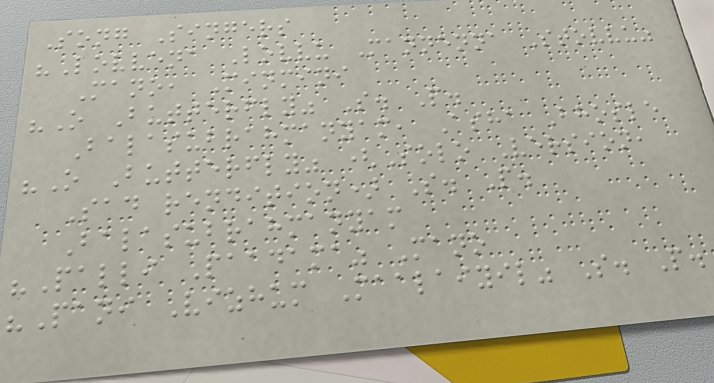Song Singers
"Lovvena Lovvu Mannenna Stovvu"
Mano, Minmini
"O Butterfly" S. P.
Balasubrahmanyam, Asha Bhosle
"O Butterfly" (Solo Version,
Sad rendition) S. P.
Balasubrahmanyam
"Palli Paadama" Mano
"Pani Vizhum Maalaiyil" S. P.
